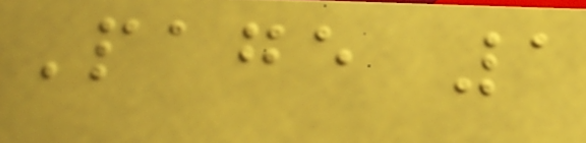Page 1
